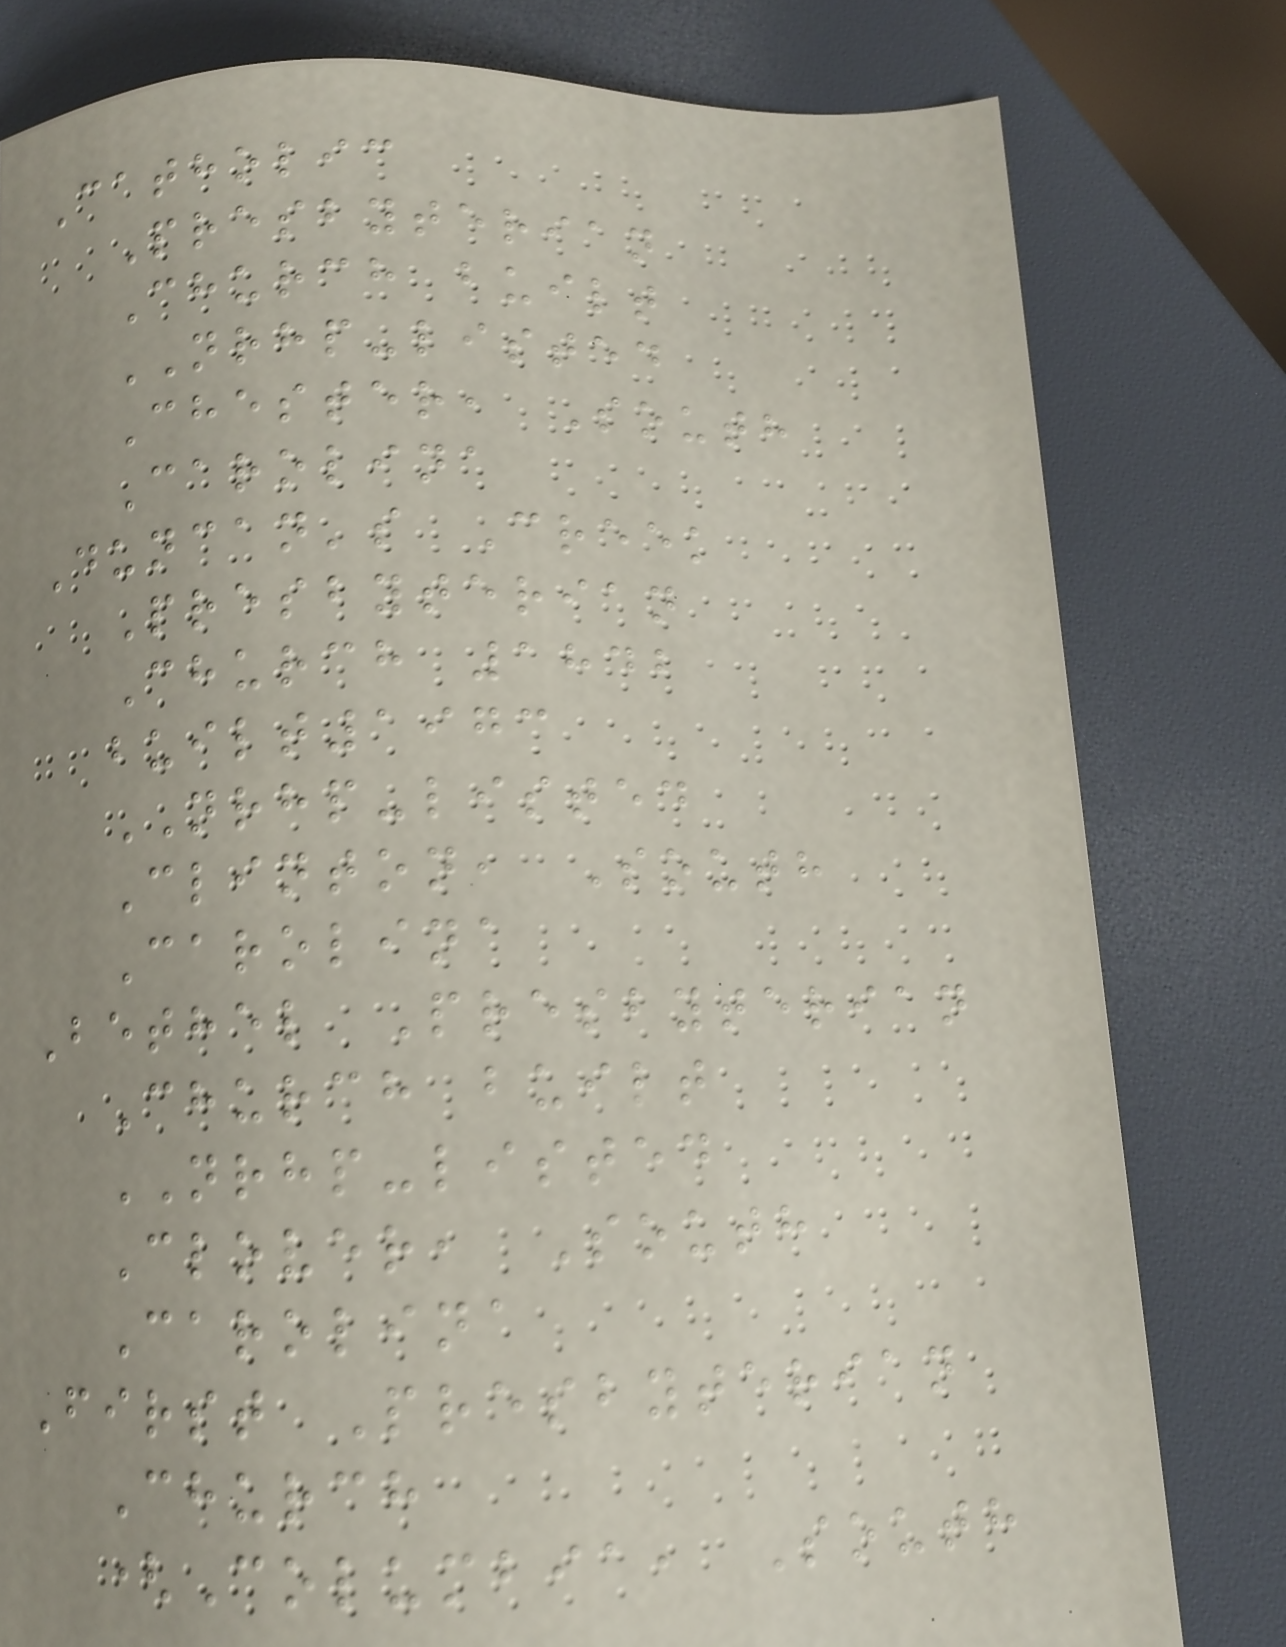Catholic
Presbyterian
Church built
NRHP-listed
Chester, South
Carolina
Duncan's Creek
Presbyterian
Church 1842
built1973
NRHP-listed
Clinton, South
Carolina
Bethel Presbyterian
Church built
NRHP-listed
Clover, South
Carolina
First Presbyterian
Church
(Columbia, South
